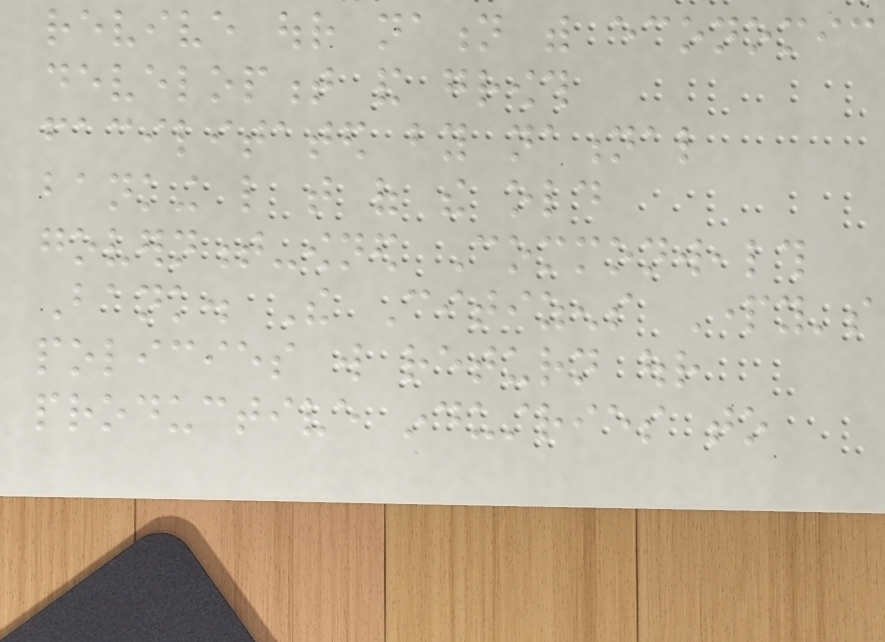revive our nation with economic
development and growth
facilitated by national
banking like that of the old
government-owned Commonwealth
Bank. The Citizens Party's
policies will return our
productive industries to
